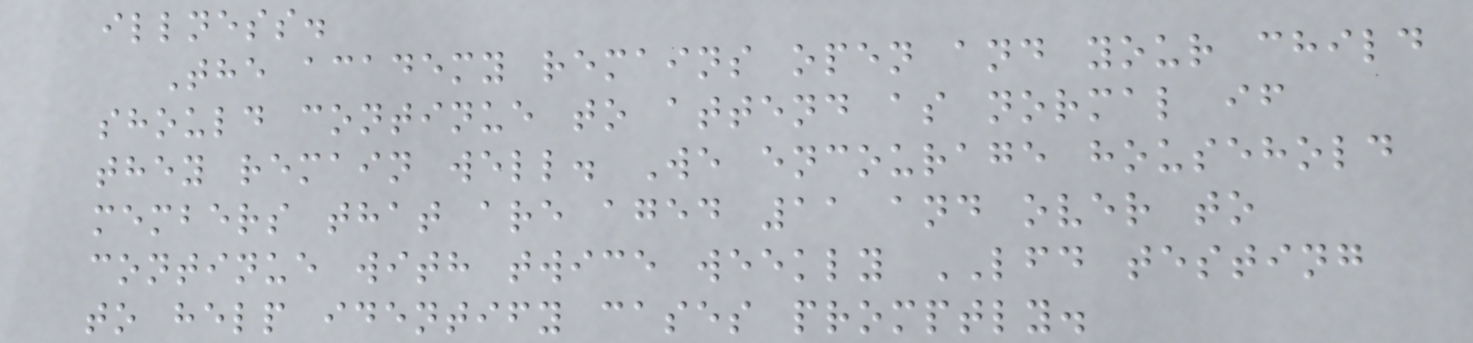illness.
The academy remains open and your child
should continue to attend as normal if
they remain well. We encourage household
members that are aged 11 and over to
continue with twice weekly LFD testing
to help identify cases promptly.
